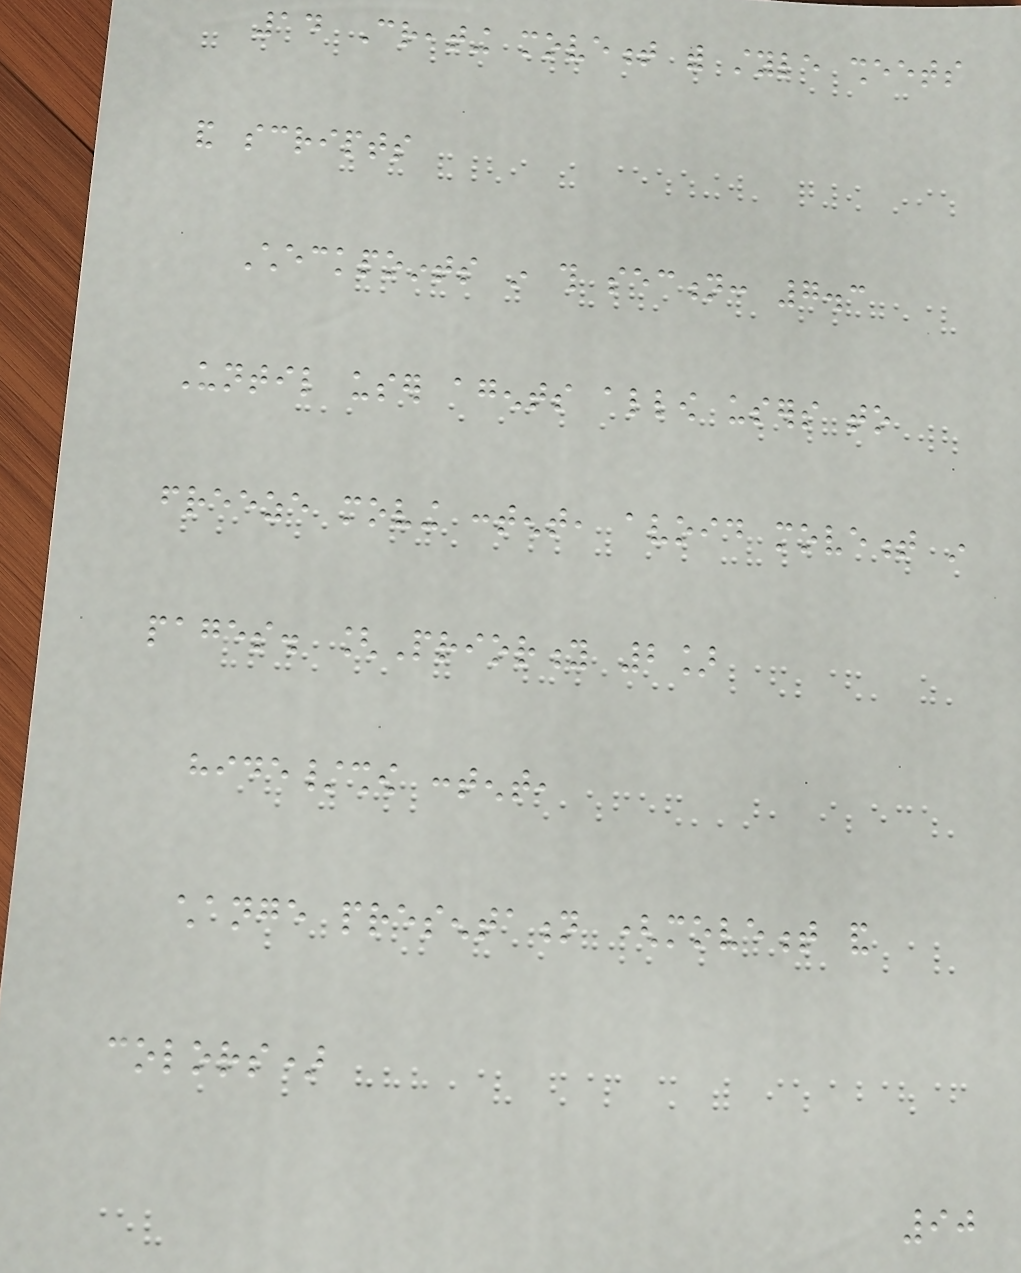14 Creating movement with style sheets
and scripts
Checkpoints in this section: 7.3
Until user agents allow users to
freeze moving content, avoid movement in
pages. [Priority 2]
hide/show content,
change presentation (movement and
colors)
90
